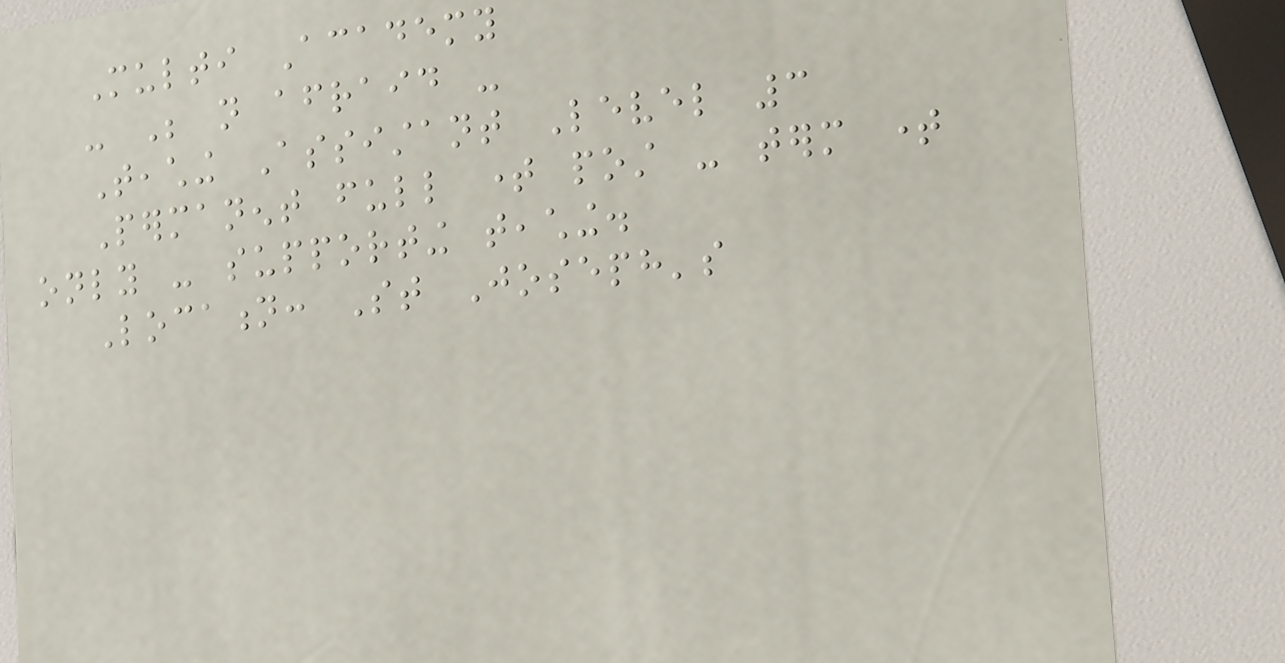Multi Academy
- Be not afraid -
Teaching Assistant Level 3
Permanent full time post - term time
only - supporting teaching.
Location: St Joseph's
